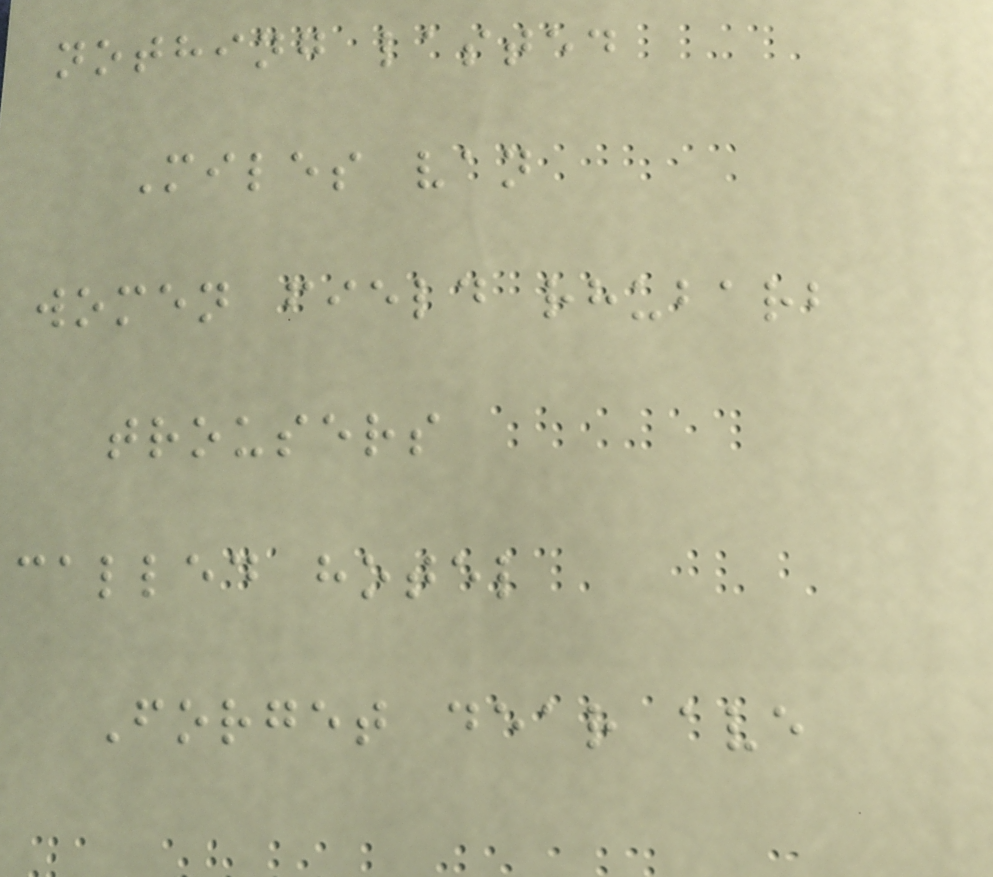nothing lasted
Miles van
women field rhubarb
trousers
called hotel
Forget dear ave
